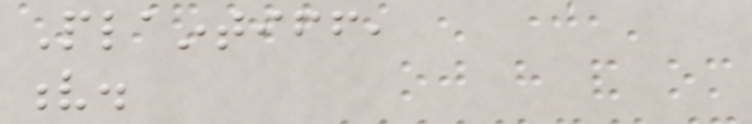Plaintiff,
v.
